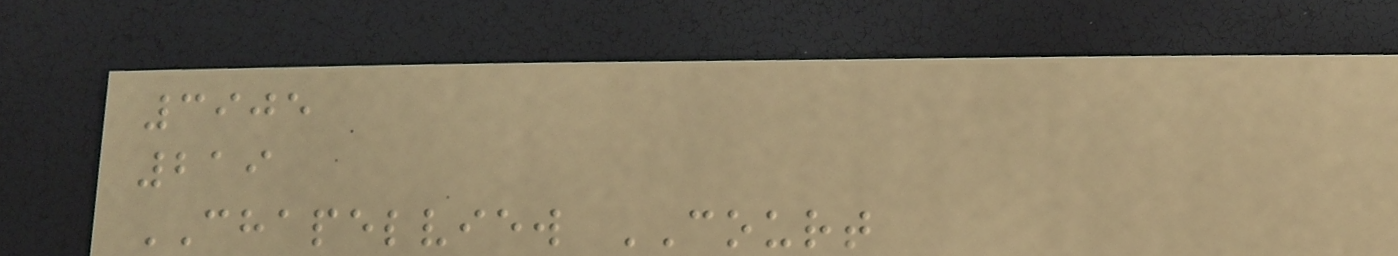3905
219
CHAPELVIEW COURT
